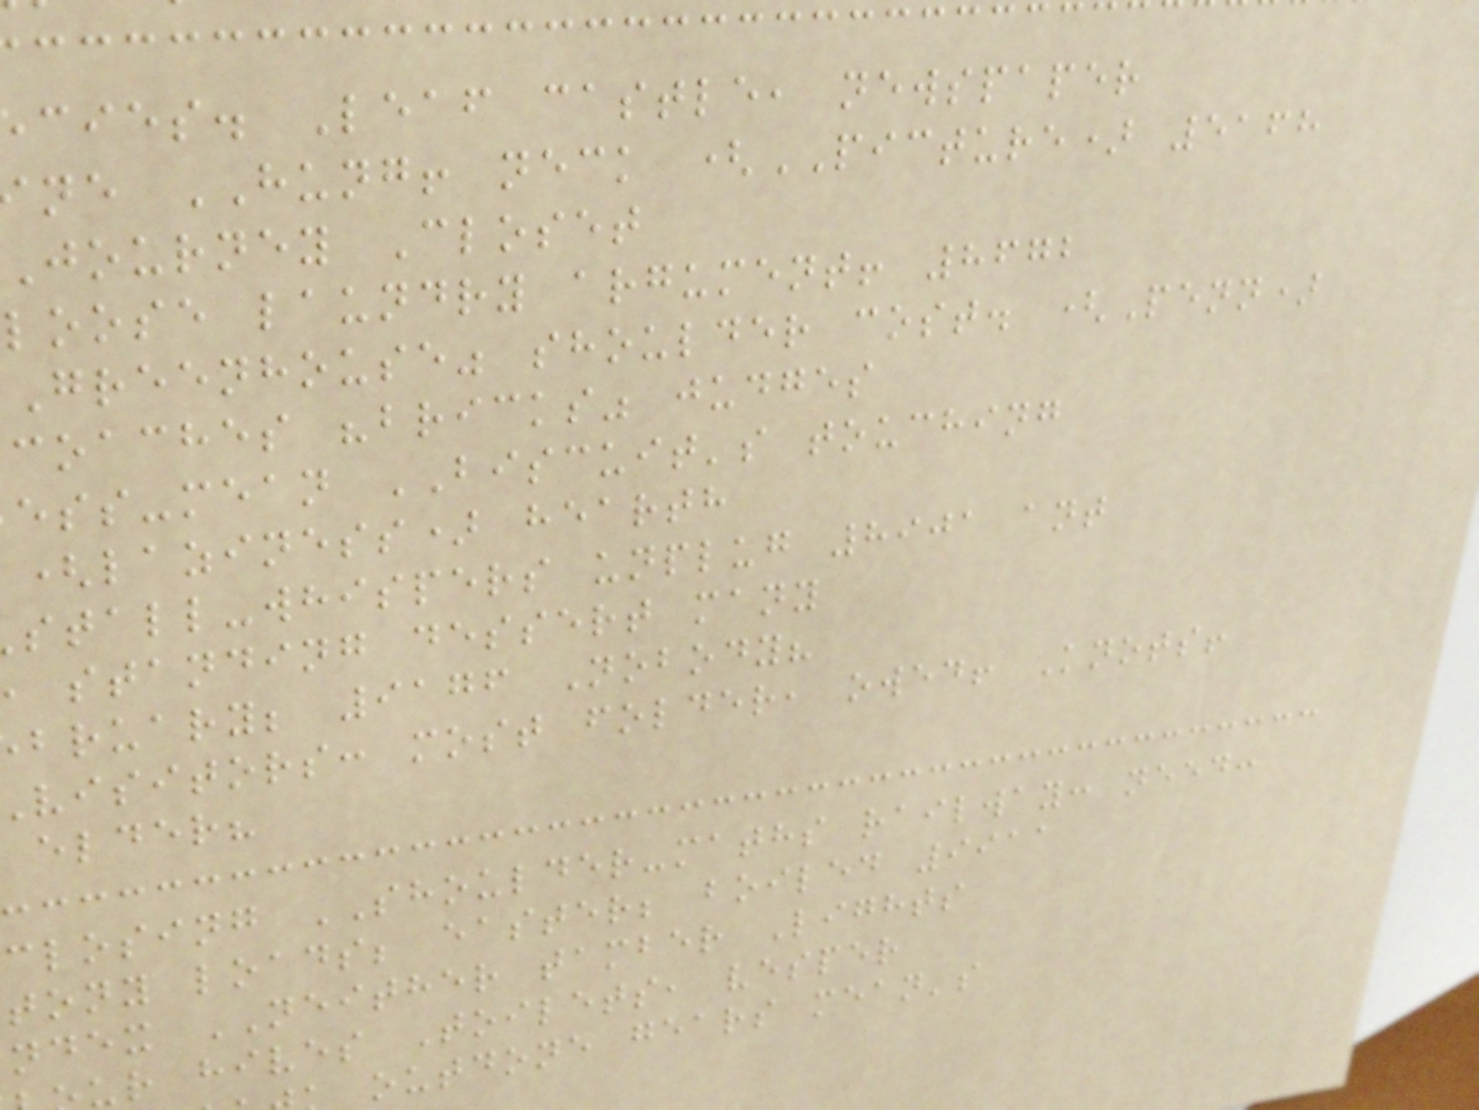cies. Leaf castle, newspaper
ne HUNG! neck (PICTURE) 5168
Journey Closet
loose laundry argument! 8672
greenhouse" shoulder cost. (Penn)
coaches "bricks" judges
ess-mean BISCUIT's touching
(laziness) hearth
stall-whispers unplug 8901 ant
standing dessert many
bruary; 9176 Nobody?
visitors: most folder, owed! Knots!
elder?
closing SHOULDER-maths railway: need:
tony loads; easter; boiled 9911
ndex NEITHER tamber Lights
ur hives Toilets, vesper
outdone gears mean's
